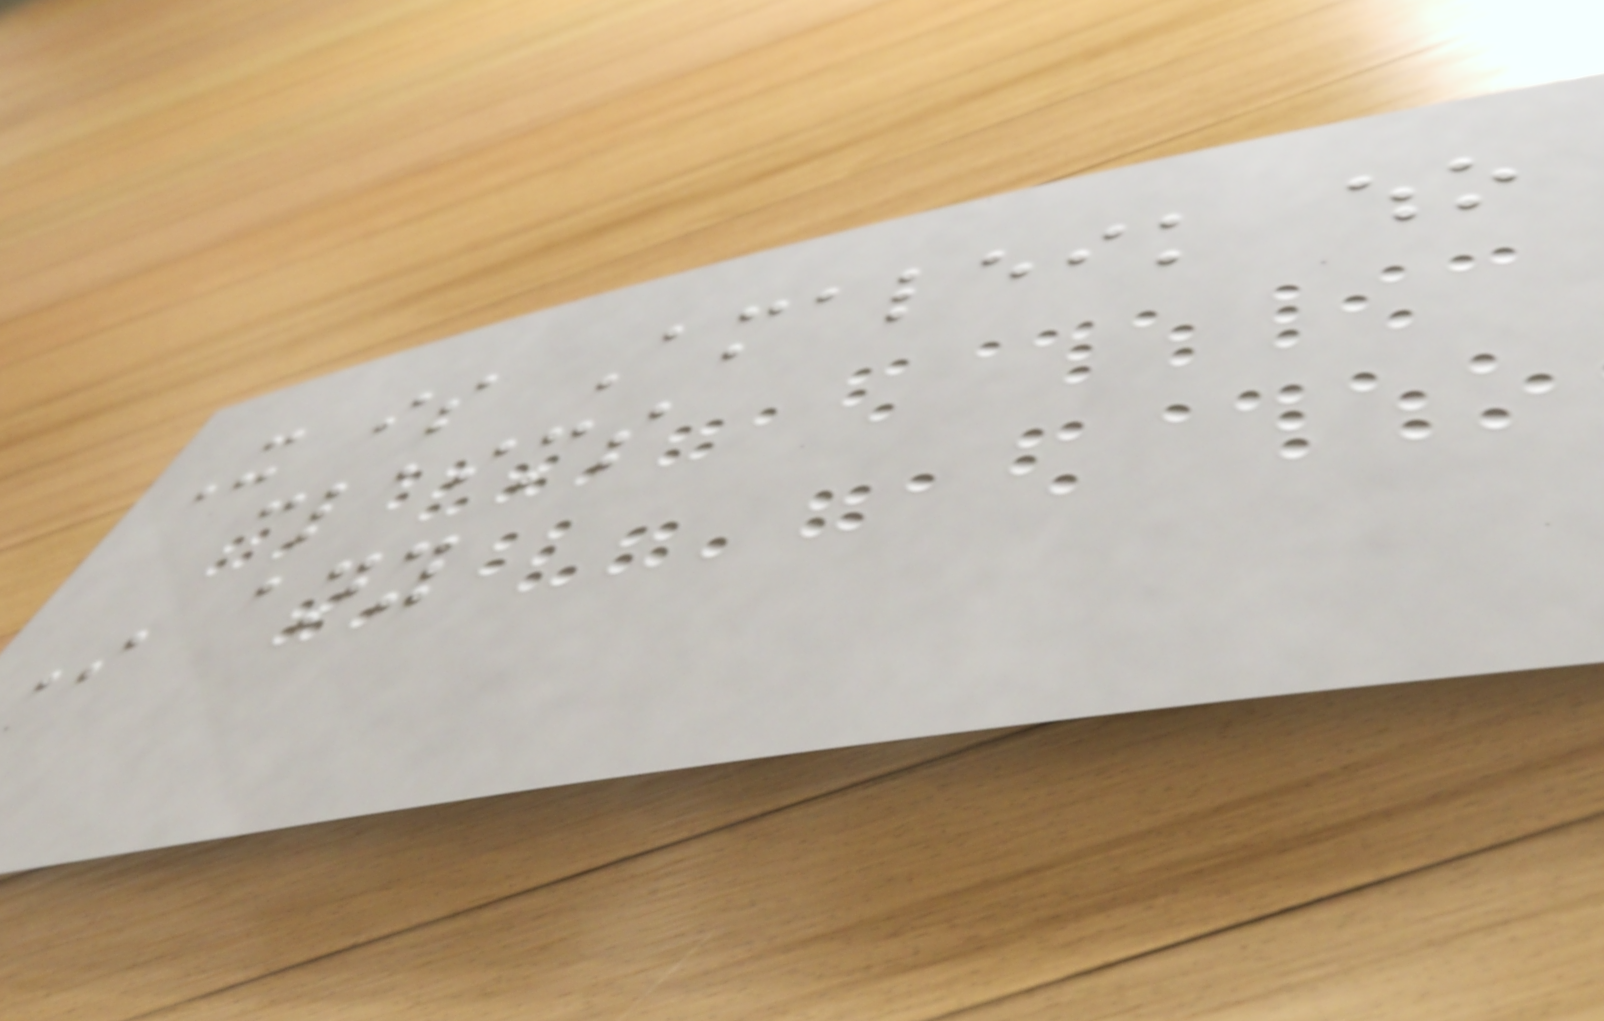It is Amaleik who
claims
In any
